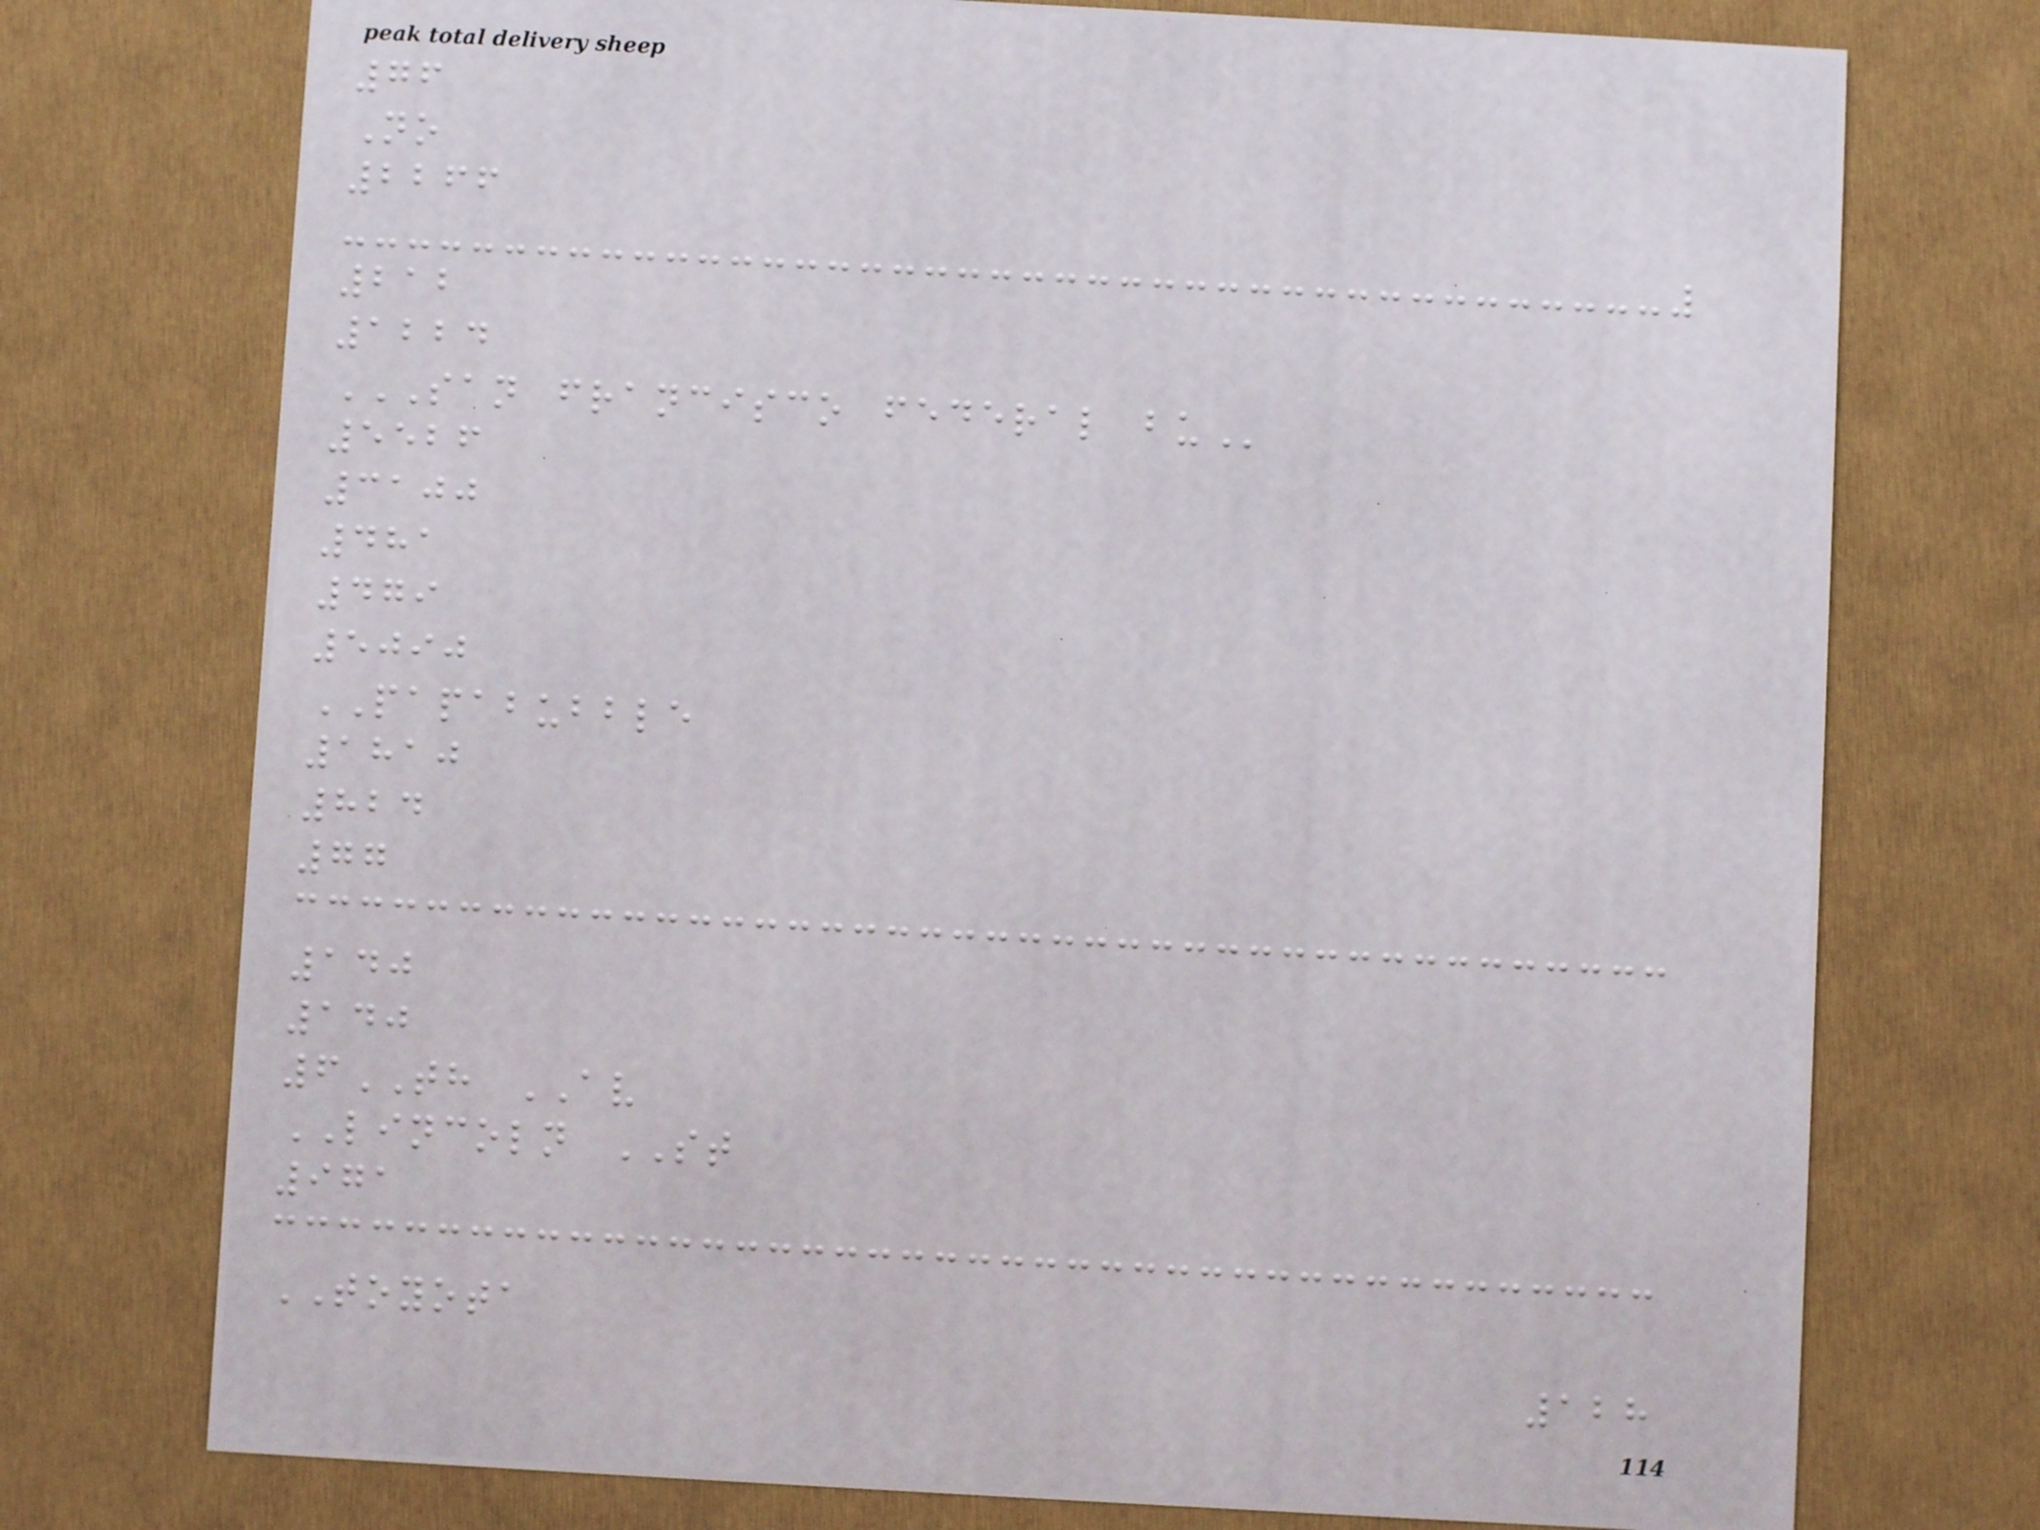76
No
2266
212
1224
SAN FRANCISCO FEDERAL BU
5526
3100
481
479
5090
PAPABUBBLE
1810
824
77
140
140
6TH AV
LINCOLN ST
971
TOYOTA
128
